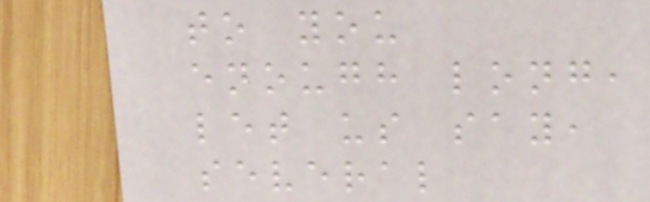to you
enough long,
let us say,
several
